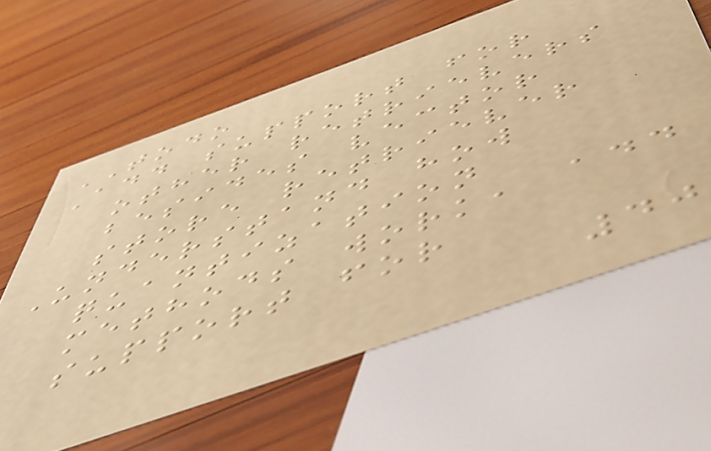TODO
Add support for
other retrievers
besides vector
store retriever
Understand how
quantization
methods work, add
support for
40
